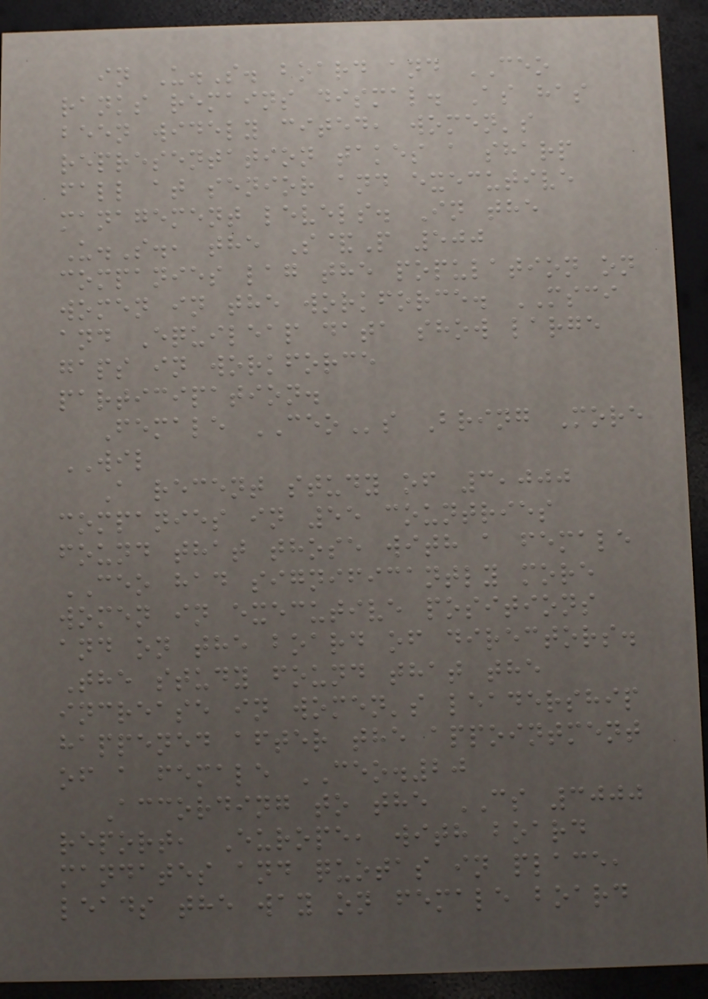in U.S. board and CEO
ranks remains dismal. As has
been widely cited, women's
representation takes a sharp
fall at senior and executive
management levels. In the
U.S., the S&P 500
companies lag the population on
women in the workforce. MSCI
and Equileap data show large
gaps in workforce
participation.
Female CEOs Bring More
WIL
A recent study of 3,000
companies in 55 countries
found that those with a female
CEO had significantly more
women in executive positions
and on the board of directors.
The study found that the
increase in women's leadership
happened after the appointment
of a female CEO.20
According to the CS 3000
report, Europe, with board
mandates and quotas in place,
leads the way on female board
